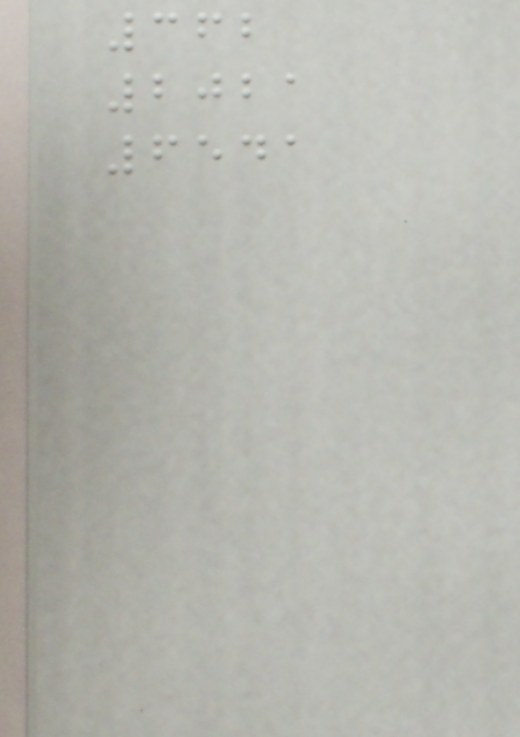362
2021
6541
